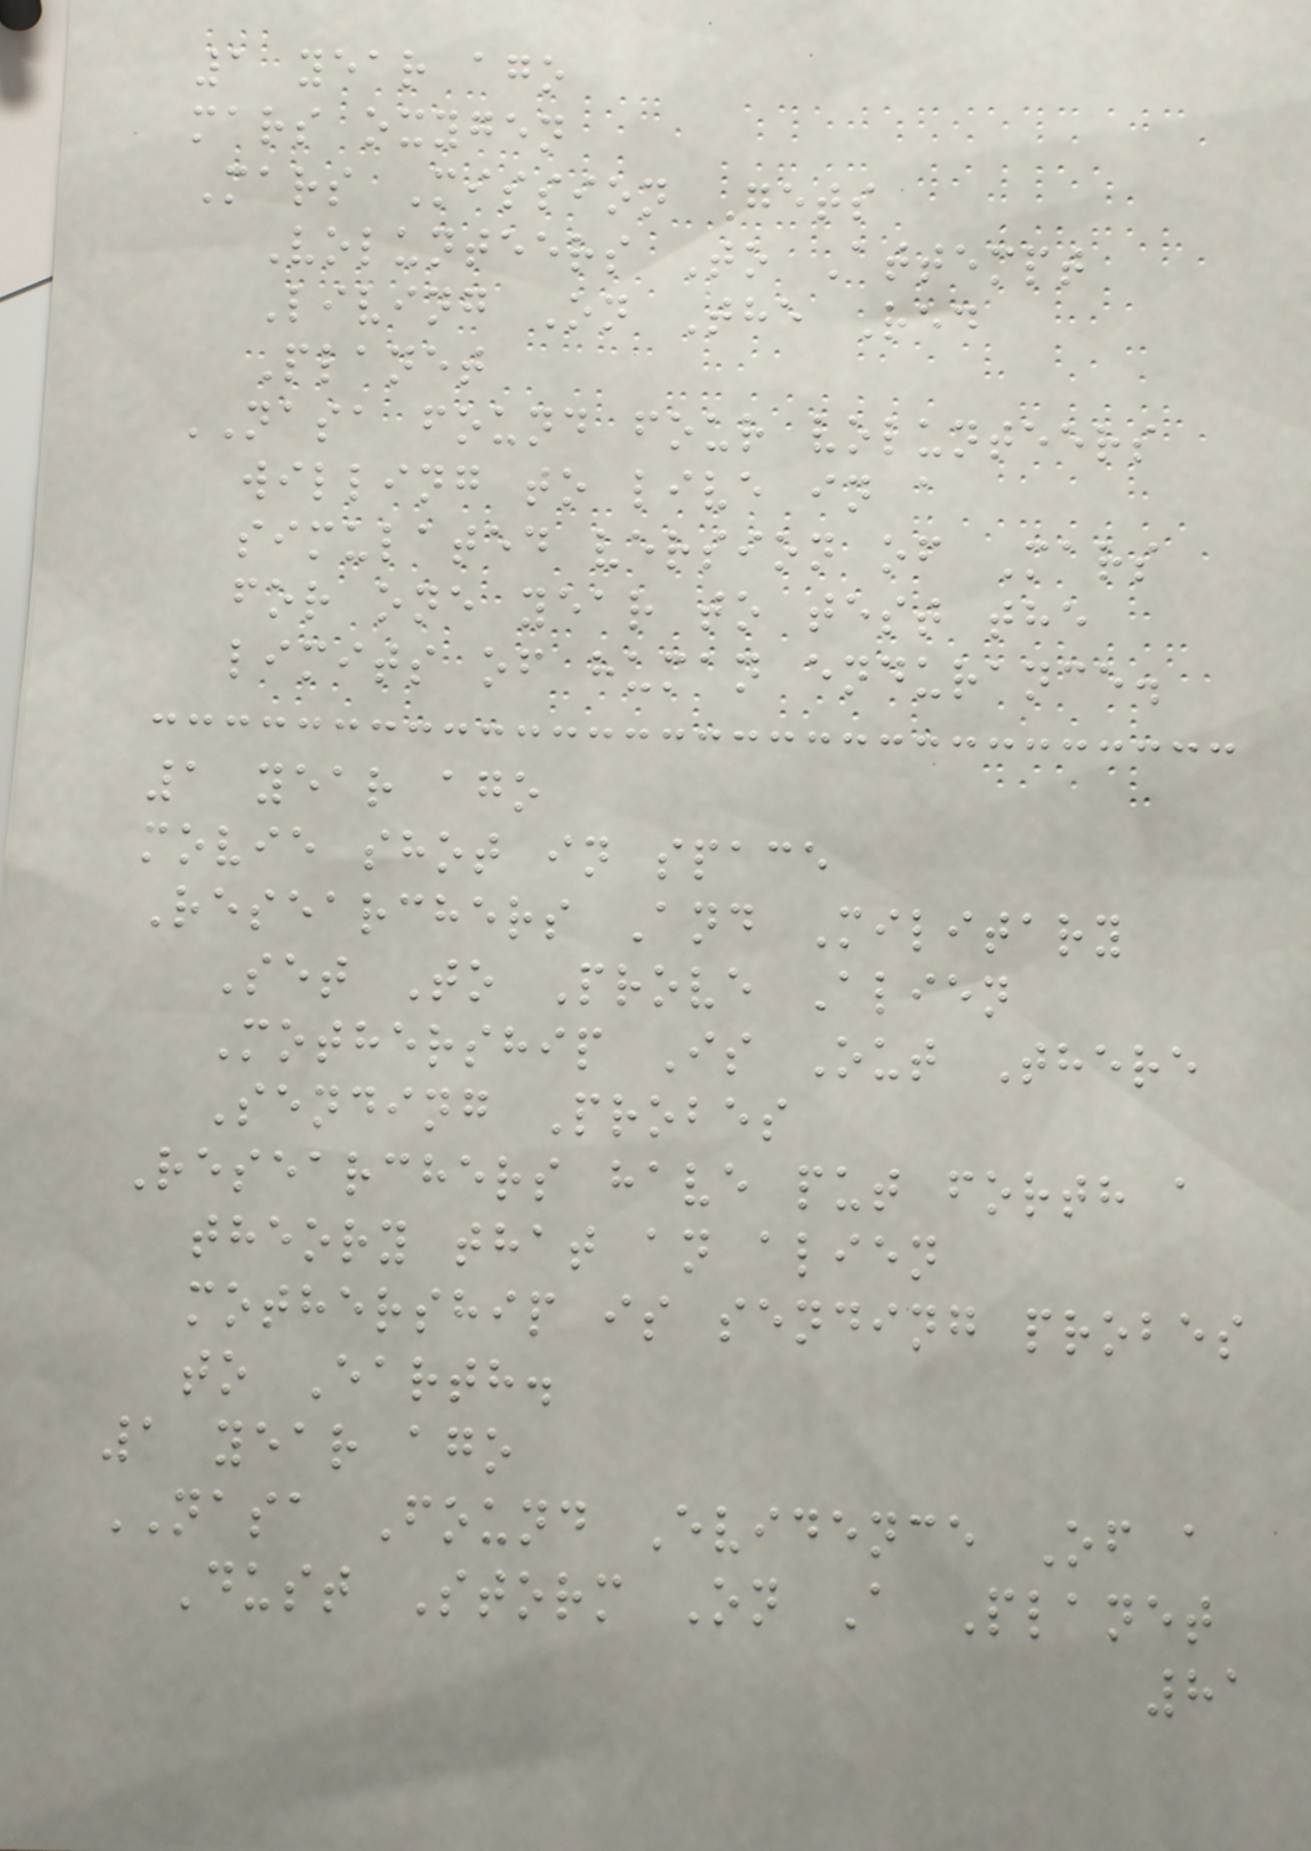1 year ago
mars oxygen
Mars Mission Gets
Volunteers To Attempt
Living On The Red
Planet
NASA found four volunteers
willing to live in a
simulated version of Mars
for one year to test the
limits of human endurance.
1 year ago
movie shot in space
Researchers And Military
Set To Prove Alien
Mothership Is Out There
Sending Probes
Researchers have put forth a
theory that an alien
mothership is sending probes
to Earth.
1 year ago
NASA Found Evidence Of a
Dust Storm On A Planet
81
